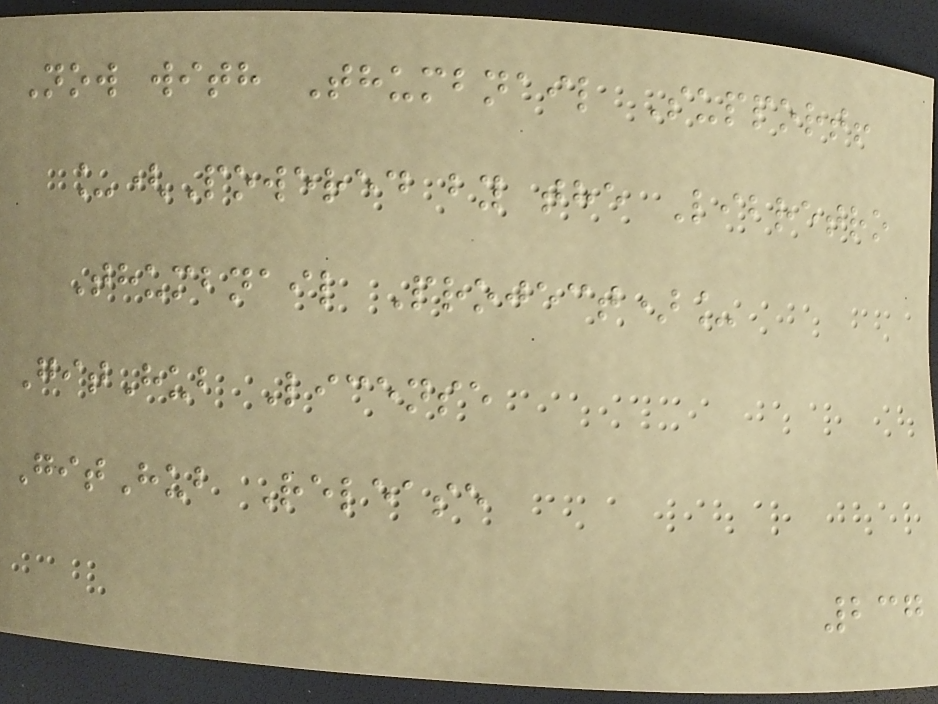Now with Thumbnail Support!
_(Powered by the Libretro
Thumbnail Project)_
GitHub License
GitHub Release
237
